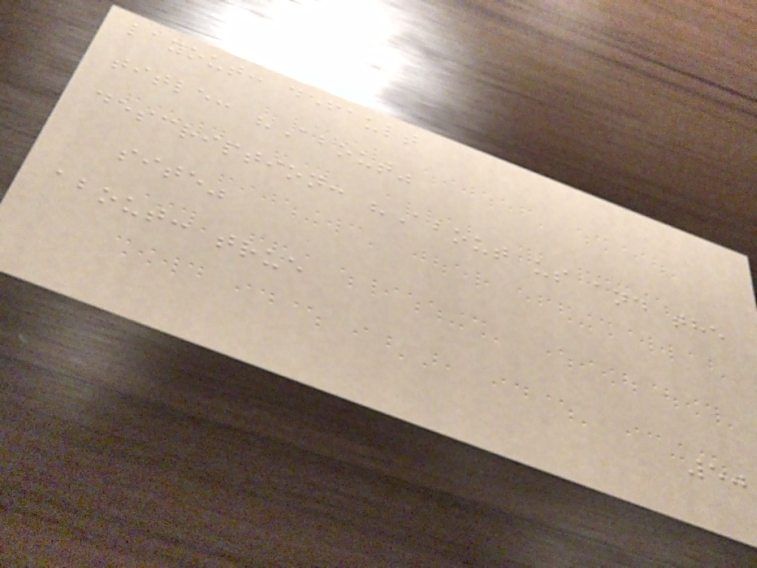layout: default
title: "About"
description: "About us and the
site"
about: true
50
